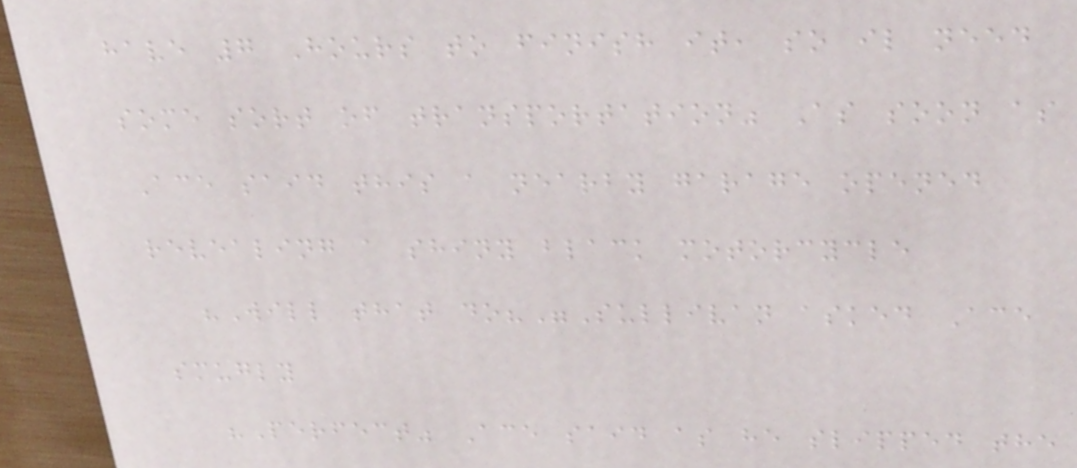have 7 Hours to finish it, so il need
some sort of transportation" As soon as
Ace said this a nearby garage opened
revealing a shiny black motorcycle
"Will that do?"Sullivan asked Ace
smugly
"Perfect" Ace said as he slipped the
